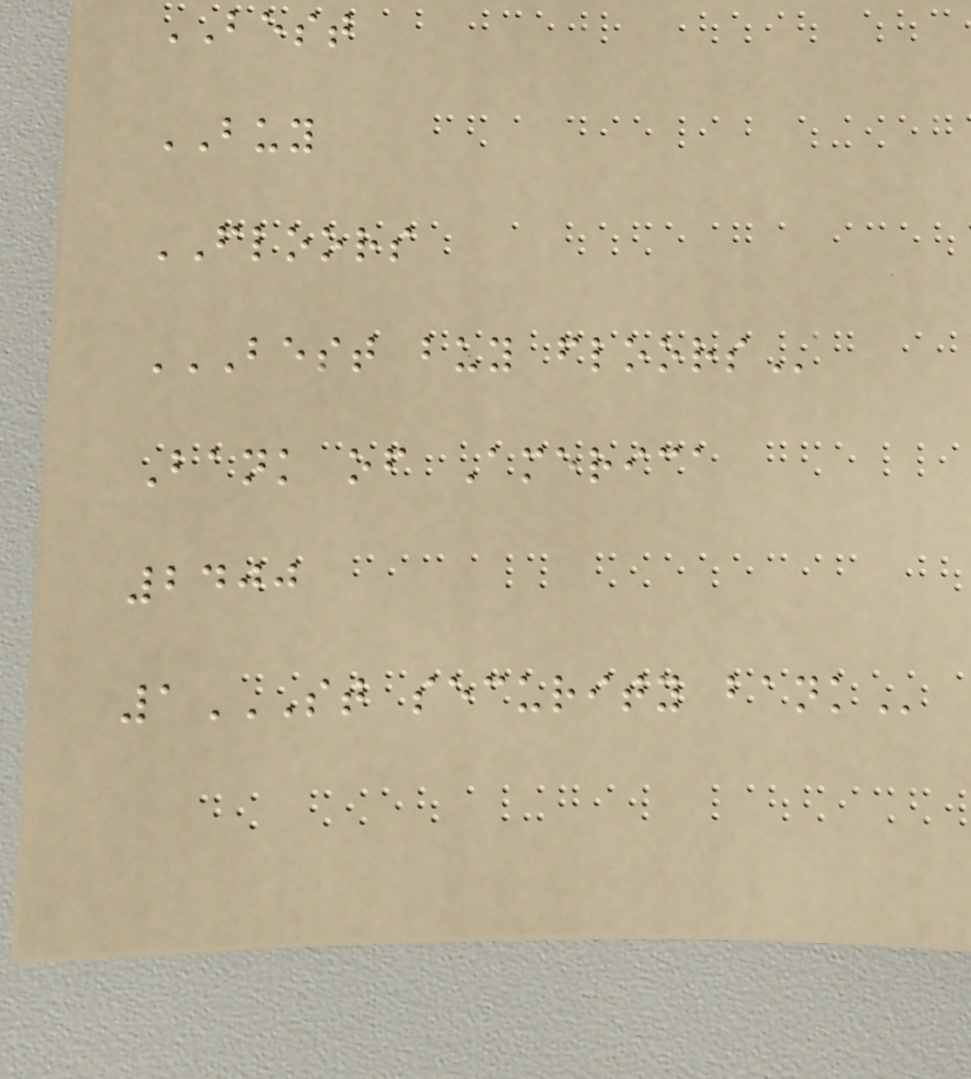BEST
BUY
FLOORS
BEST BUY FLOORS
Bank of America
2400
1ST SECURITY BANK
